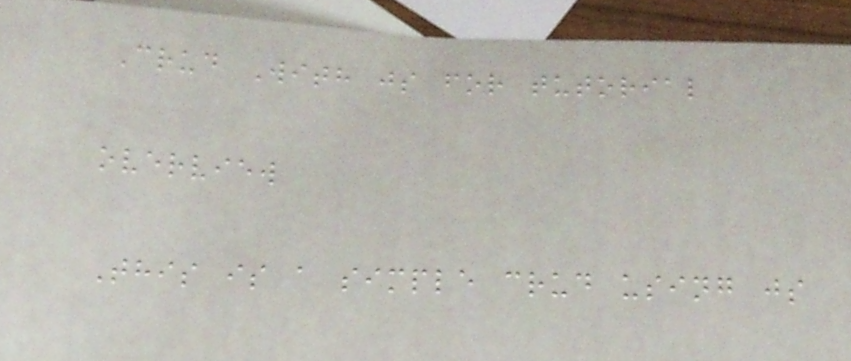Crud With js for tutorial
overview
This is a simple crud using js
